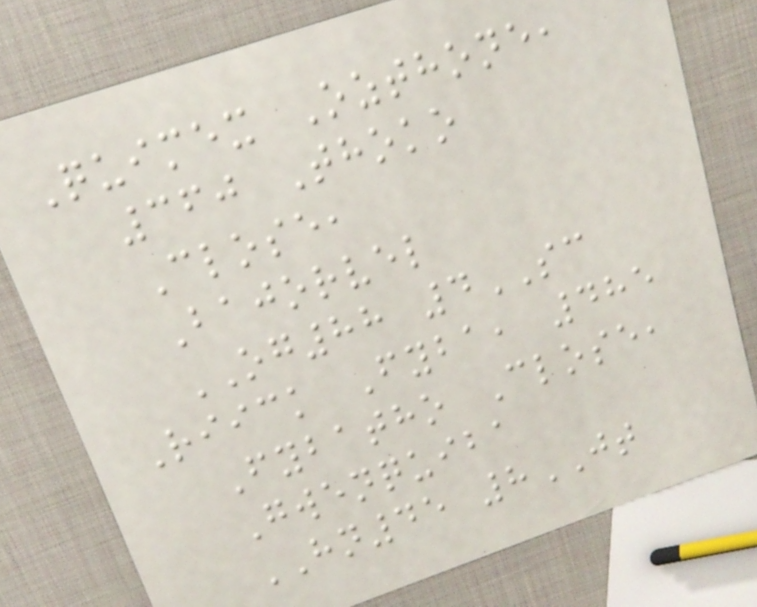Quimex Ozthone,
360 Thoko
Close,
Bajorvel
OG88 4SC
Riick Fyba, 485
Fybatho Close,
Gwenquiba
HN45 8JT
